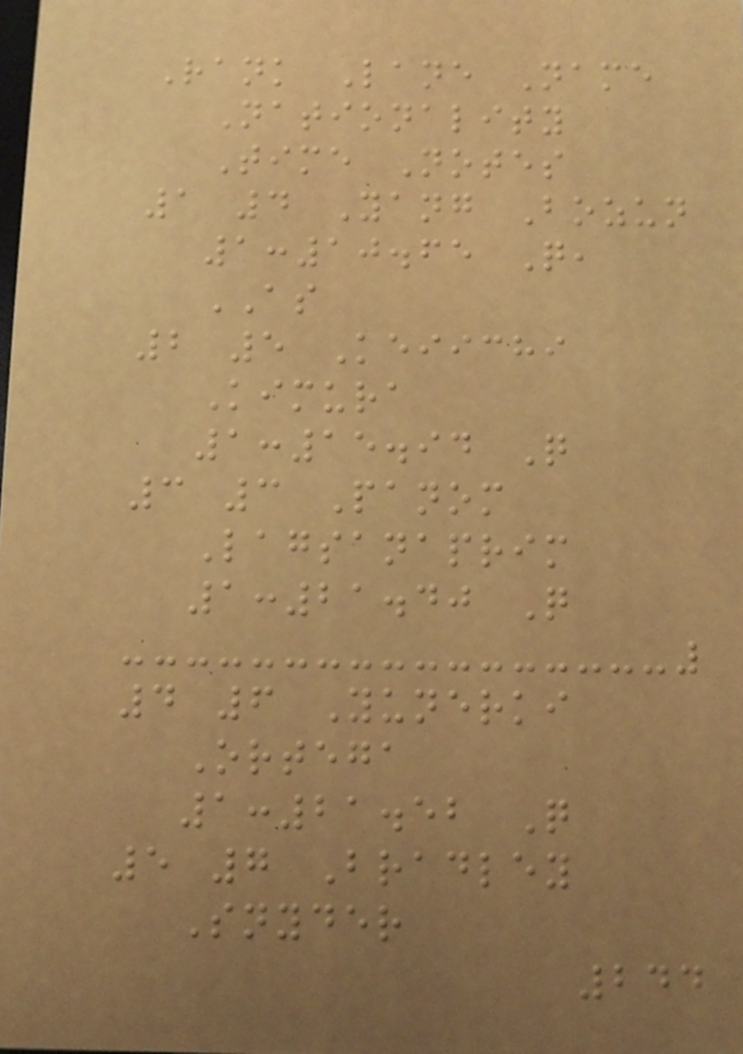Rank Lane Name
Nationality
Time Notes
1 4 Yang Bozun
1:10.65 Q,
AS
2 5 Keiichi
Kimura
1:15.94 Q
3 3 Panom
Lagsanaprim
1:21.40 Q
4 6 Yunerki
Ortega
1:21.52 Q
5 7 Bradley
Snyder
244
